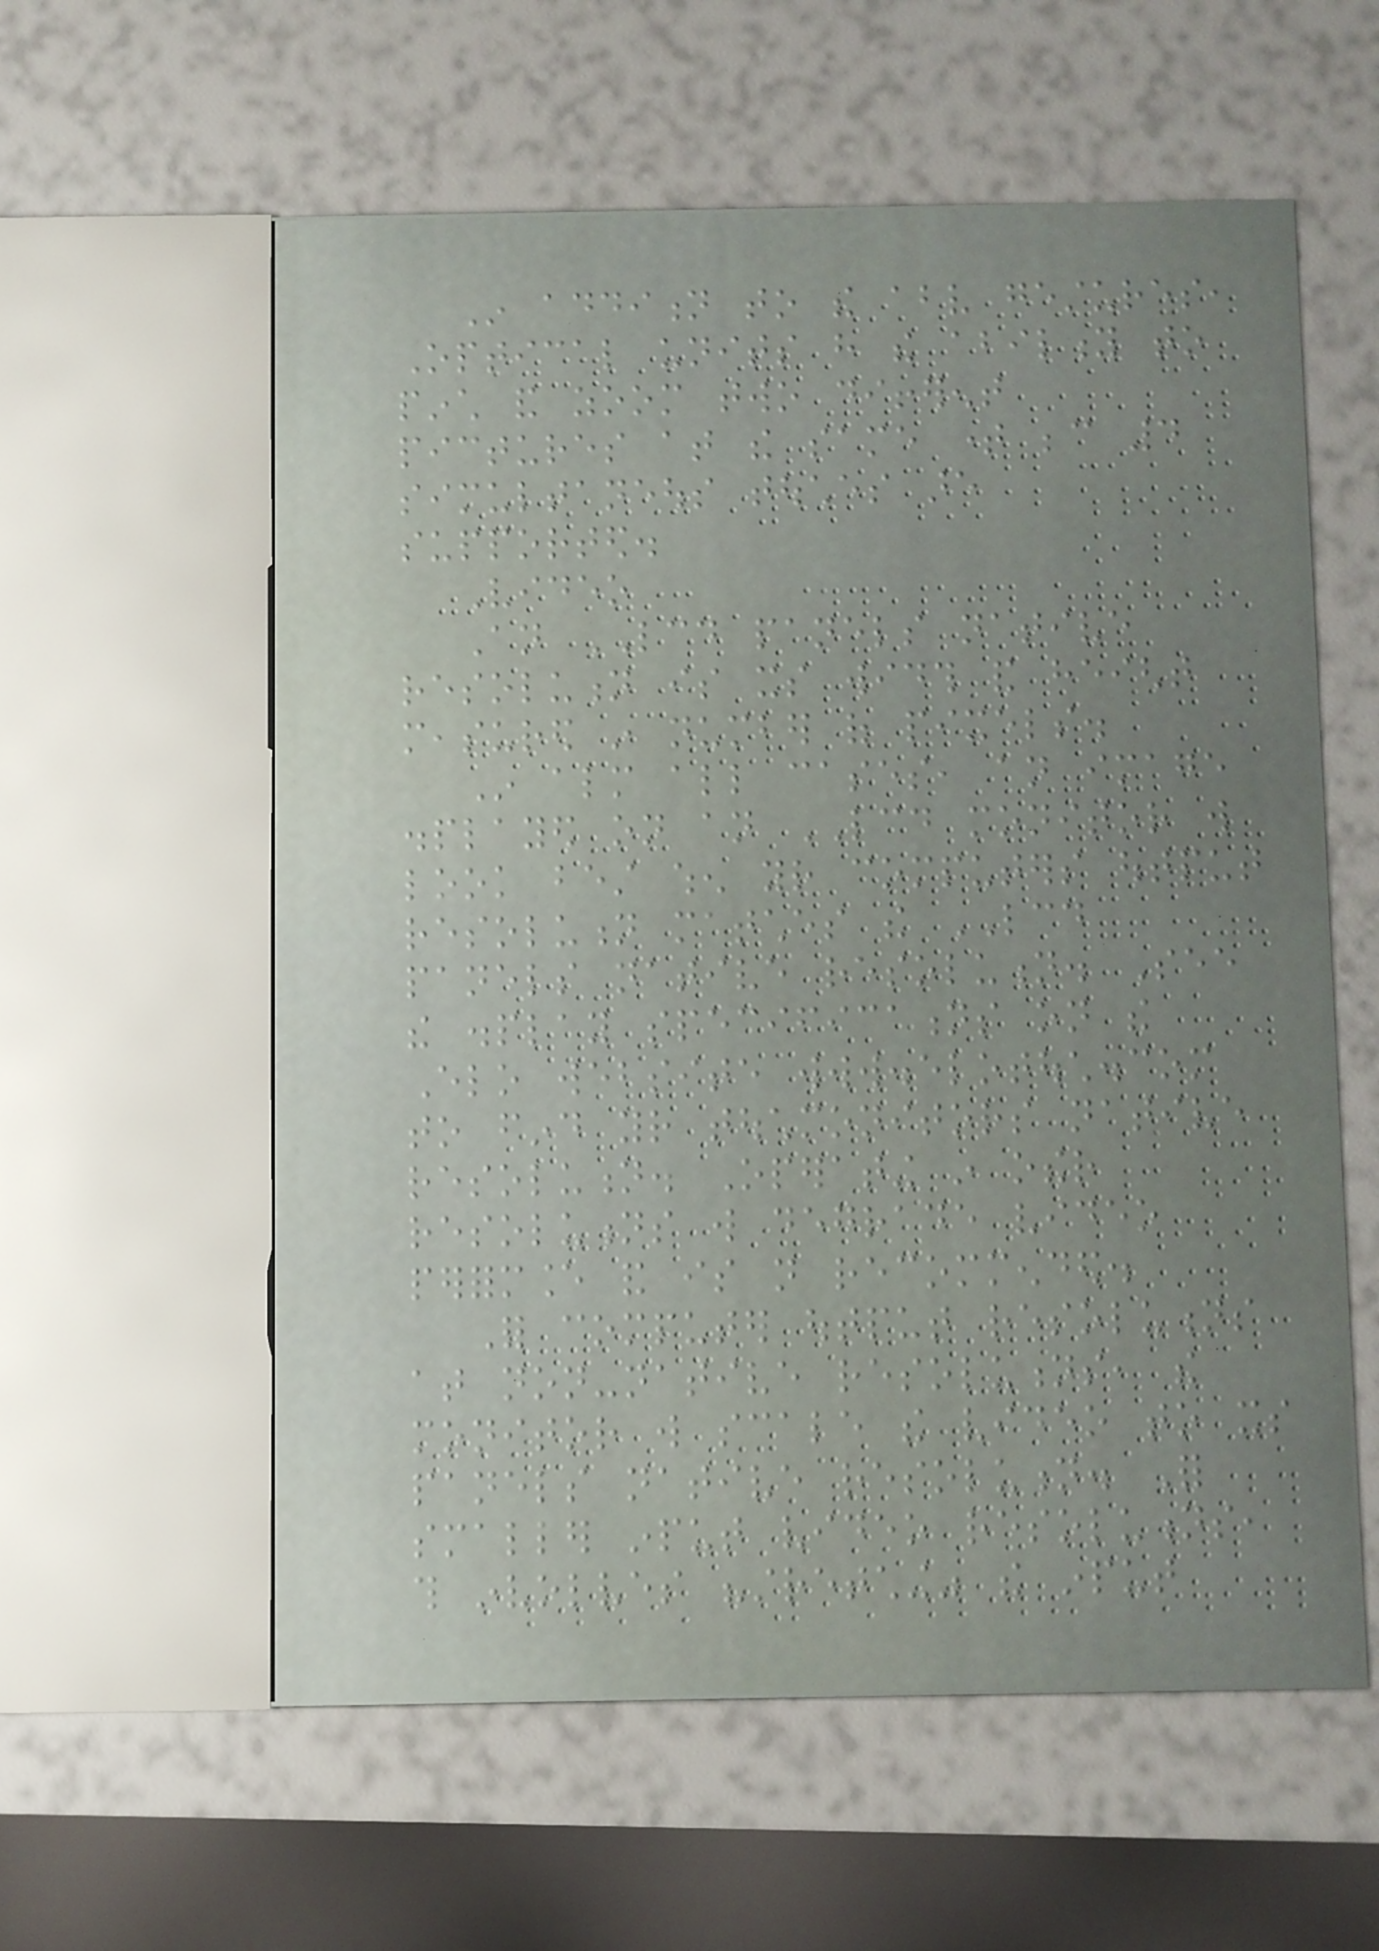In addition to the above gestures,
Optical units have the ability to
pinch and zoom two different
pictures at the same time because 4
simultaneous touches are
supported.
Video
An LCD panels native
resolution is its width and height
measured in number of pixels.
In almost all cases, an image
displayed on an LCD monitor will
look best when your computers output
resolution matches the LCD
panels native resolution. See
the display specifications on the
Elo website www.elotouch.com
to find your touchmonitors native
resolution. Operating in other
resolutions will degrade video
performance and is not recommended.
For computer output resolutions
at non-native resolutions, the
monitor will scale the video to its
panels native resolution. For
smaller input video resolutions,
this involves "stretching" the input
